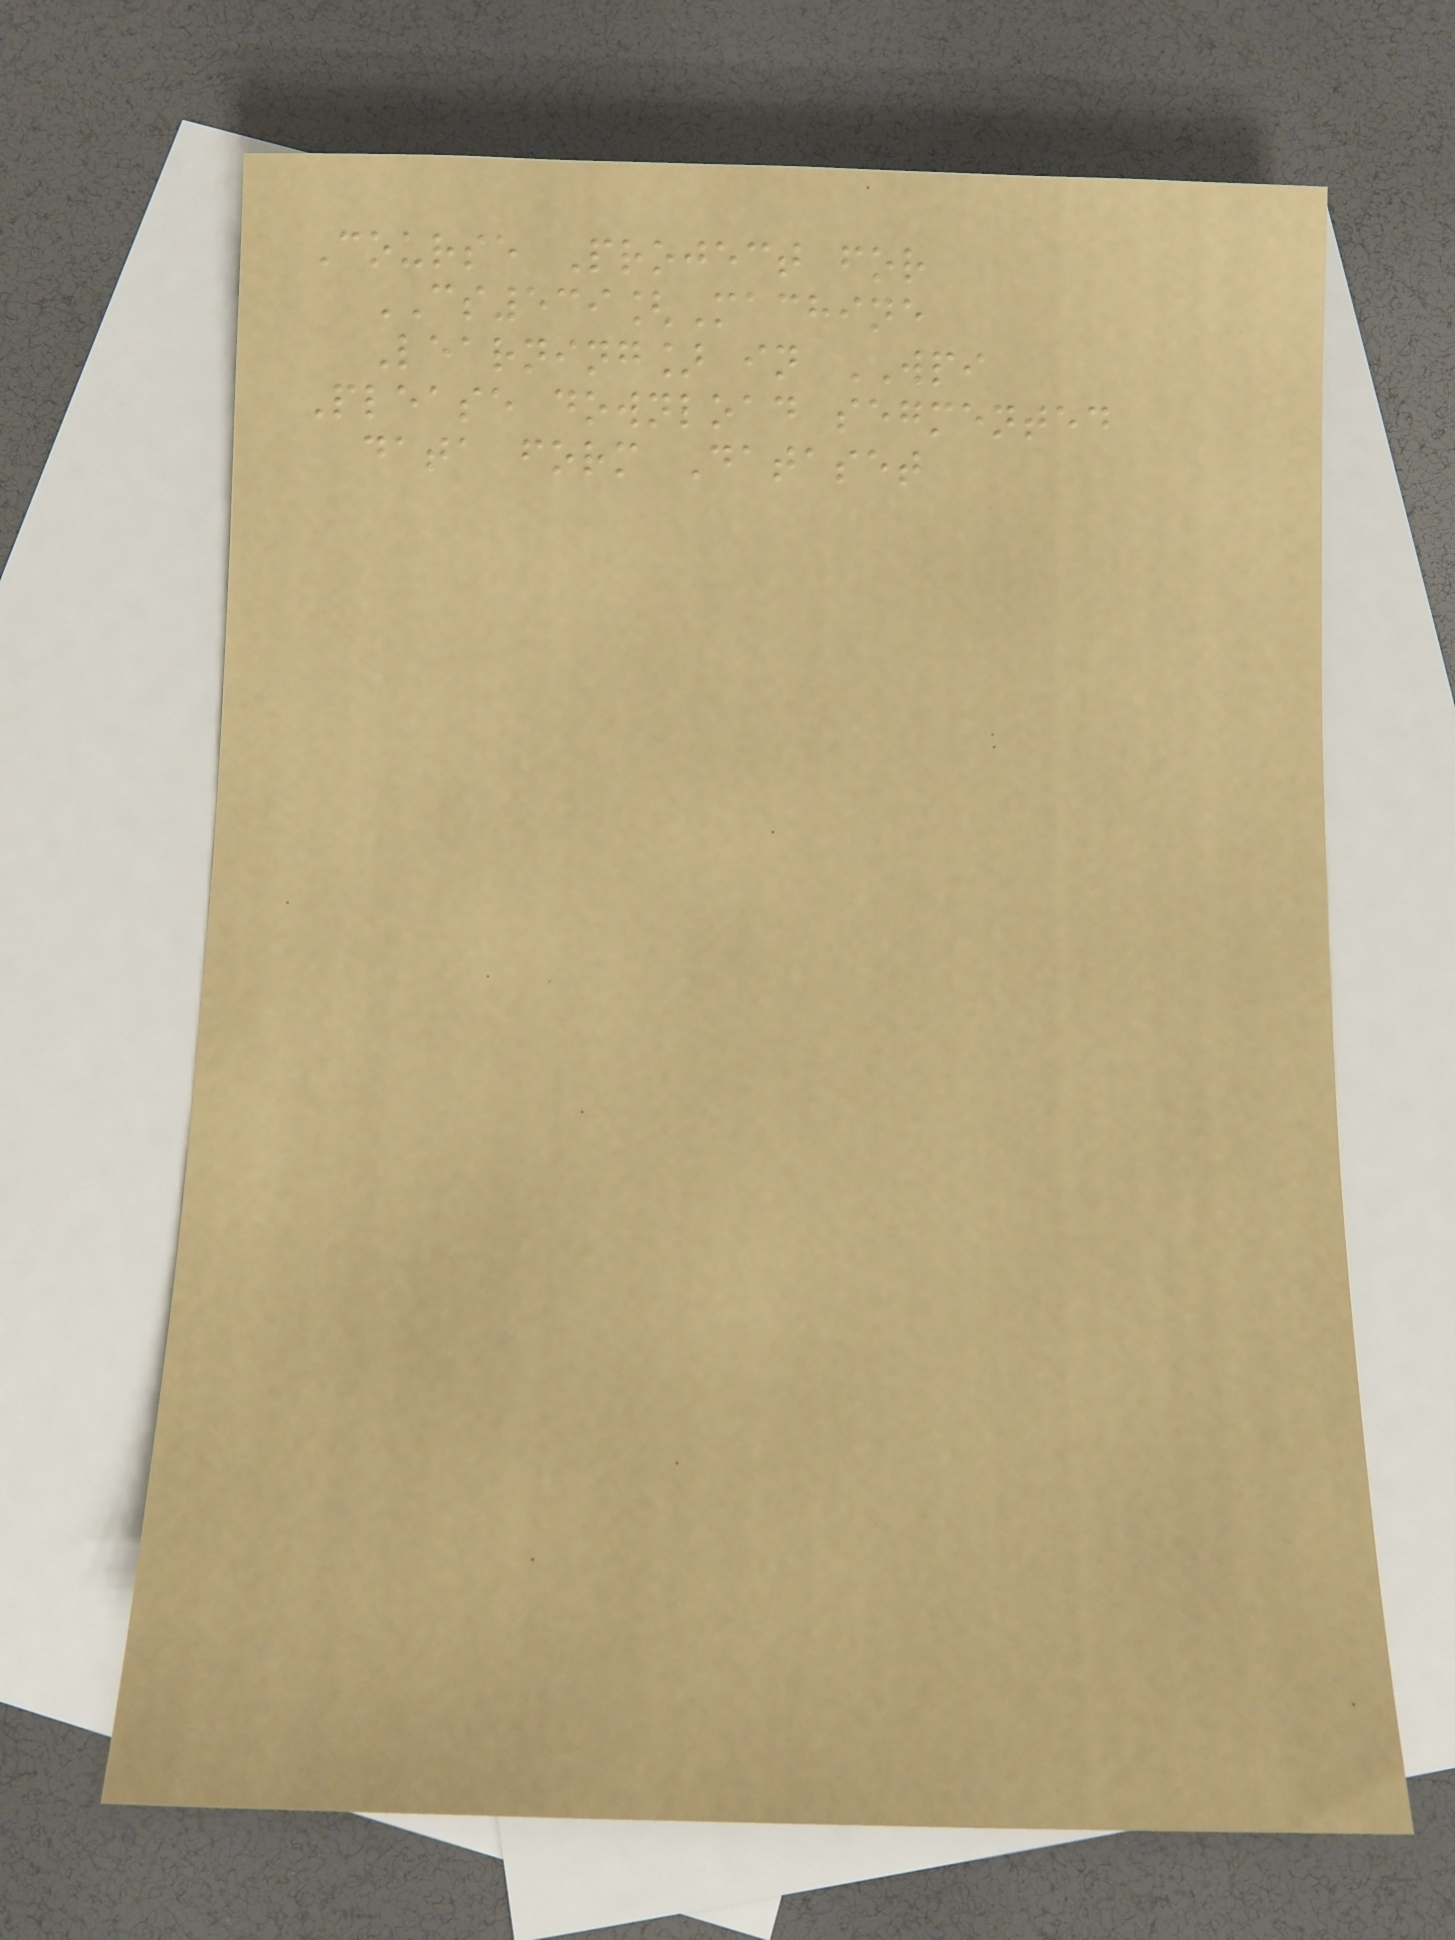Course Project for
CS539[Machine
Learning] in WPI
Please download segmented
data form Dataset
